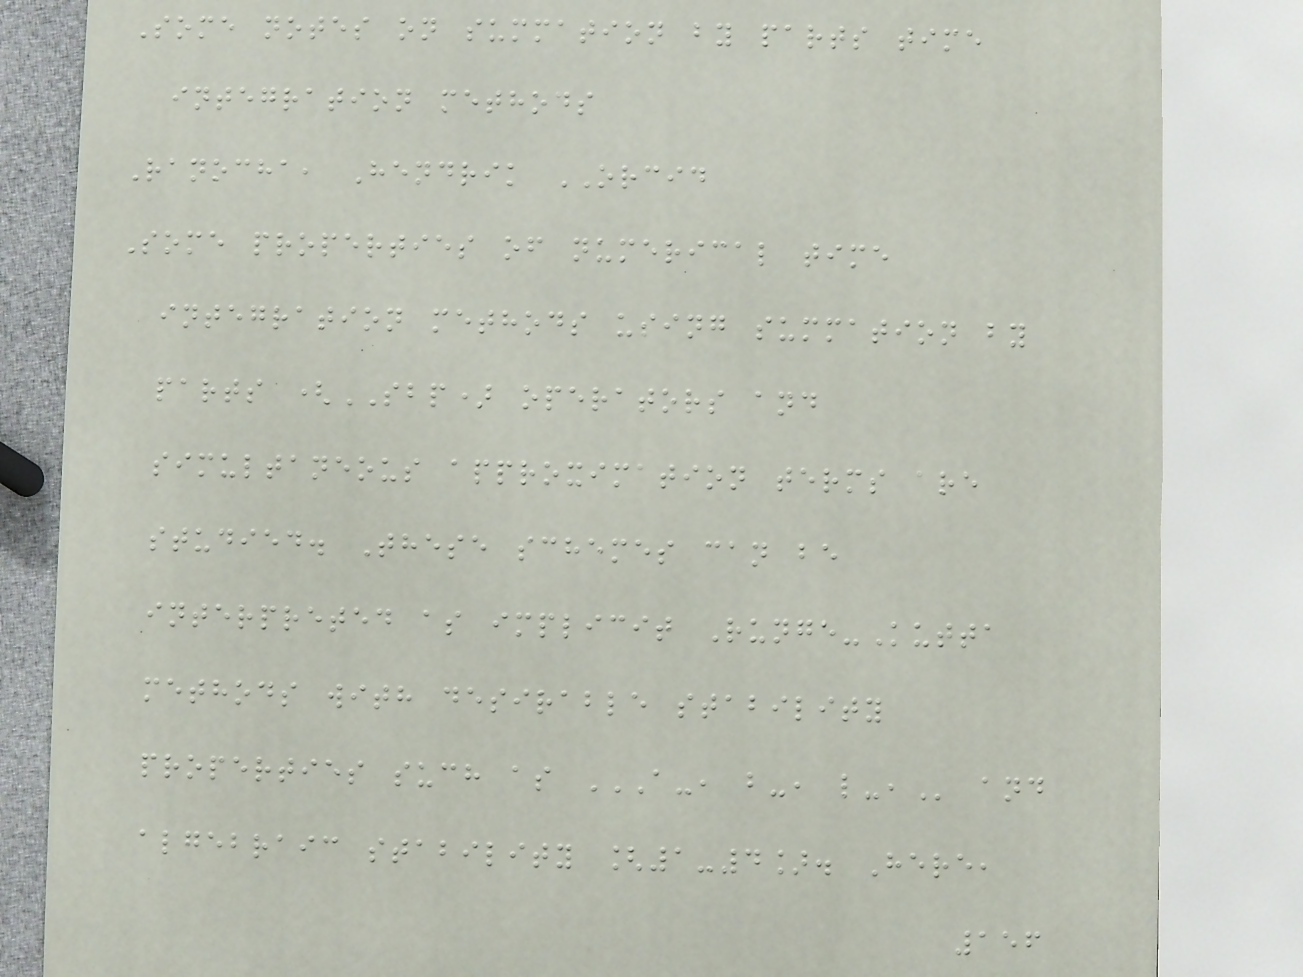Some notes on summation by parts time
integration methods
Ranocha, Hendrik ORCID
Some properties of numerical time
integration methods using summation by
parts (SBP) operators and
simultaneous approximation terms are
studied. These schemes can be
interpreted as implicit Runge-Kutta
methods with desirable stability
properties such as A-, B-, L-, and
algebraic stability [1-4]. Here,
156
